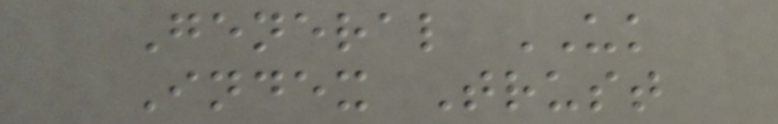General UK
Index Trust
